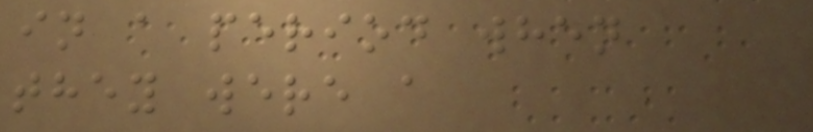in a period when
they were a
